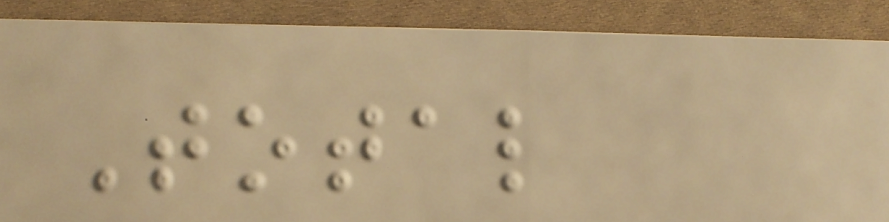Total
